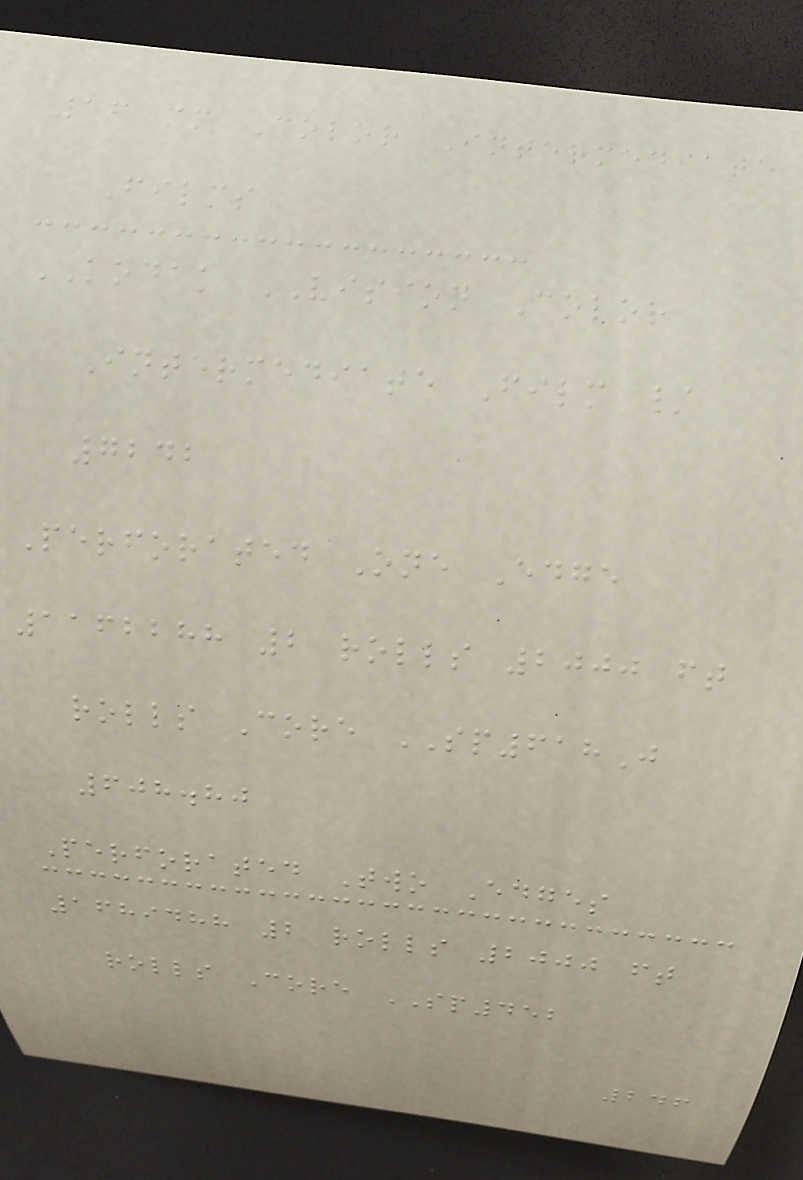16 mm Color Intermediate
Films
KODAK VISION Color
Intermediate Film /
7242
Perforated One Edge
1162288 2 rolls 2000 ft
rolls Core SP618J
608.80
Perforated Two Edges
1689488 2 rolls 2000 ft
rolls Core SP452
246
